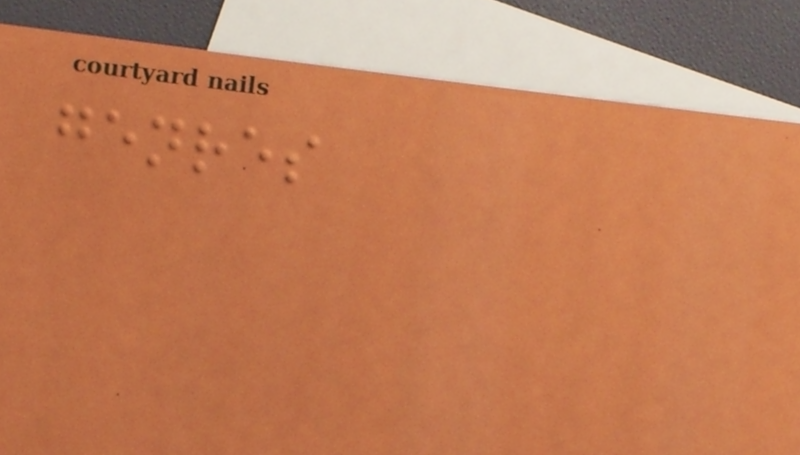genres
